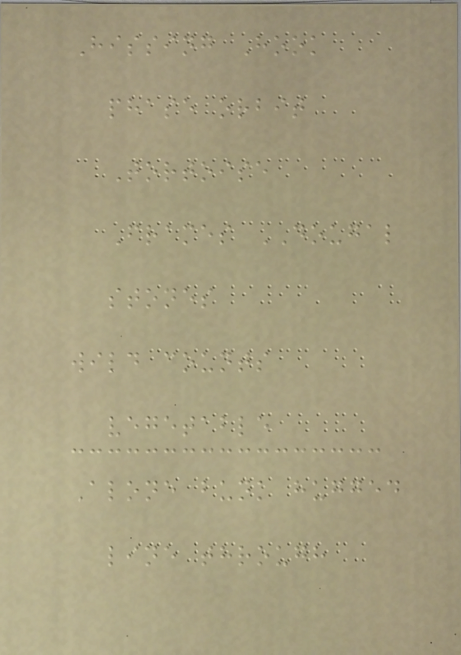Hissing Hook
phase orbit
Tortoise
Frames DOUGAL
stones
wild counts
vegetable
Alone bunk hugged
line through
